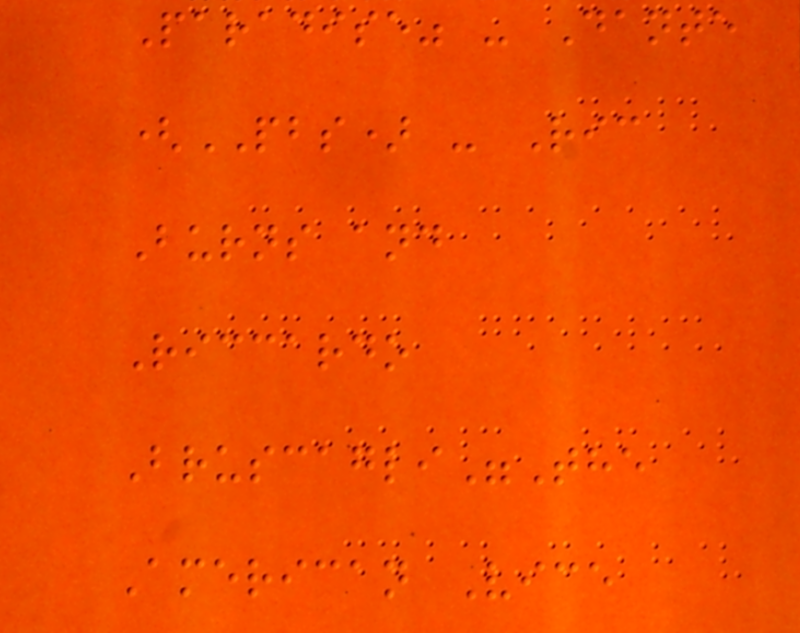Paradise" - Dante
(PBS) - Ric
Burns and
Riccardo
Bruscagli"The
American Vice
